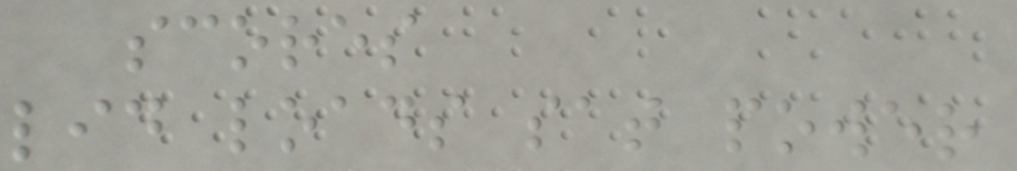scores
lid loads sat power
